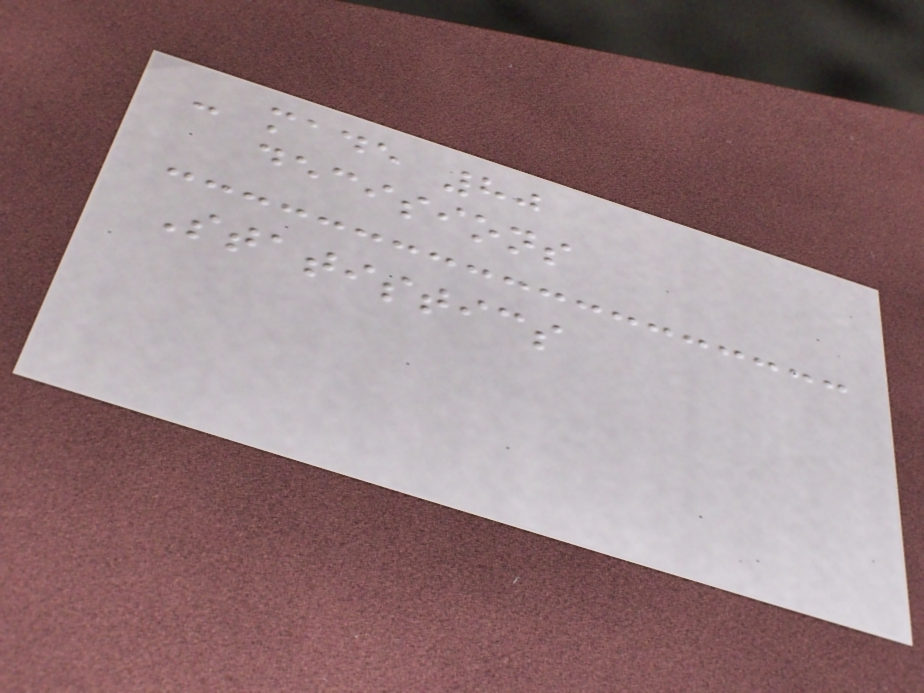- made 80
decisions
Statistics
